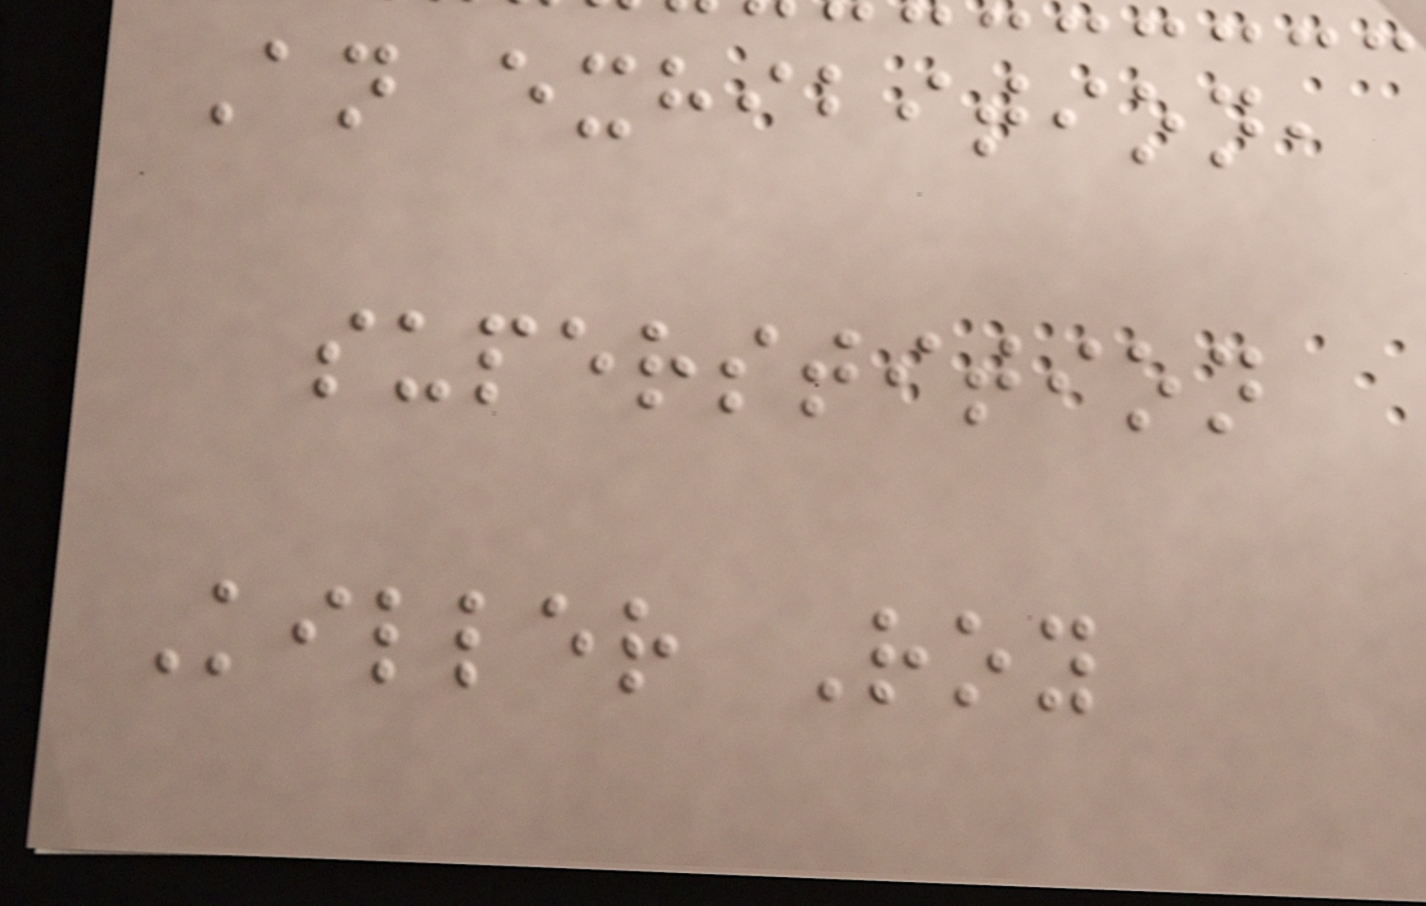An exhibition,
superstition
Killer Roy
